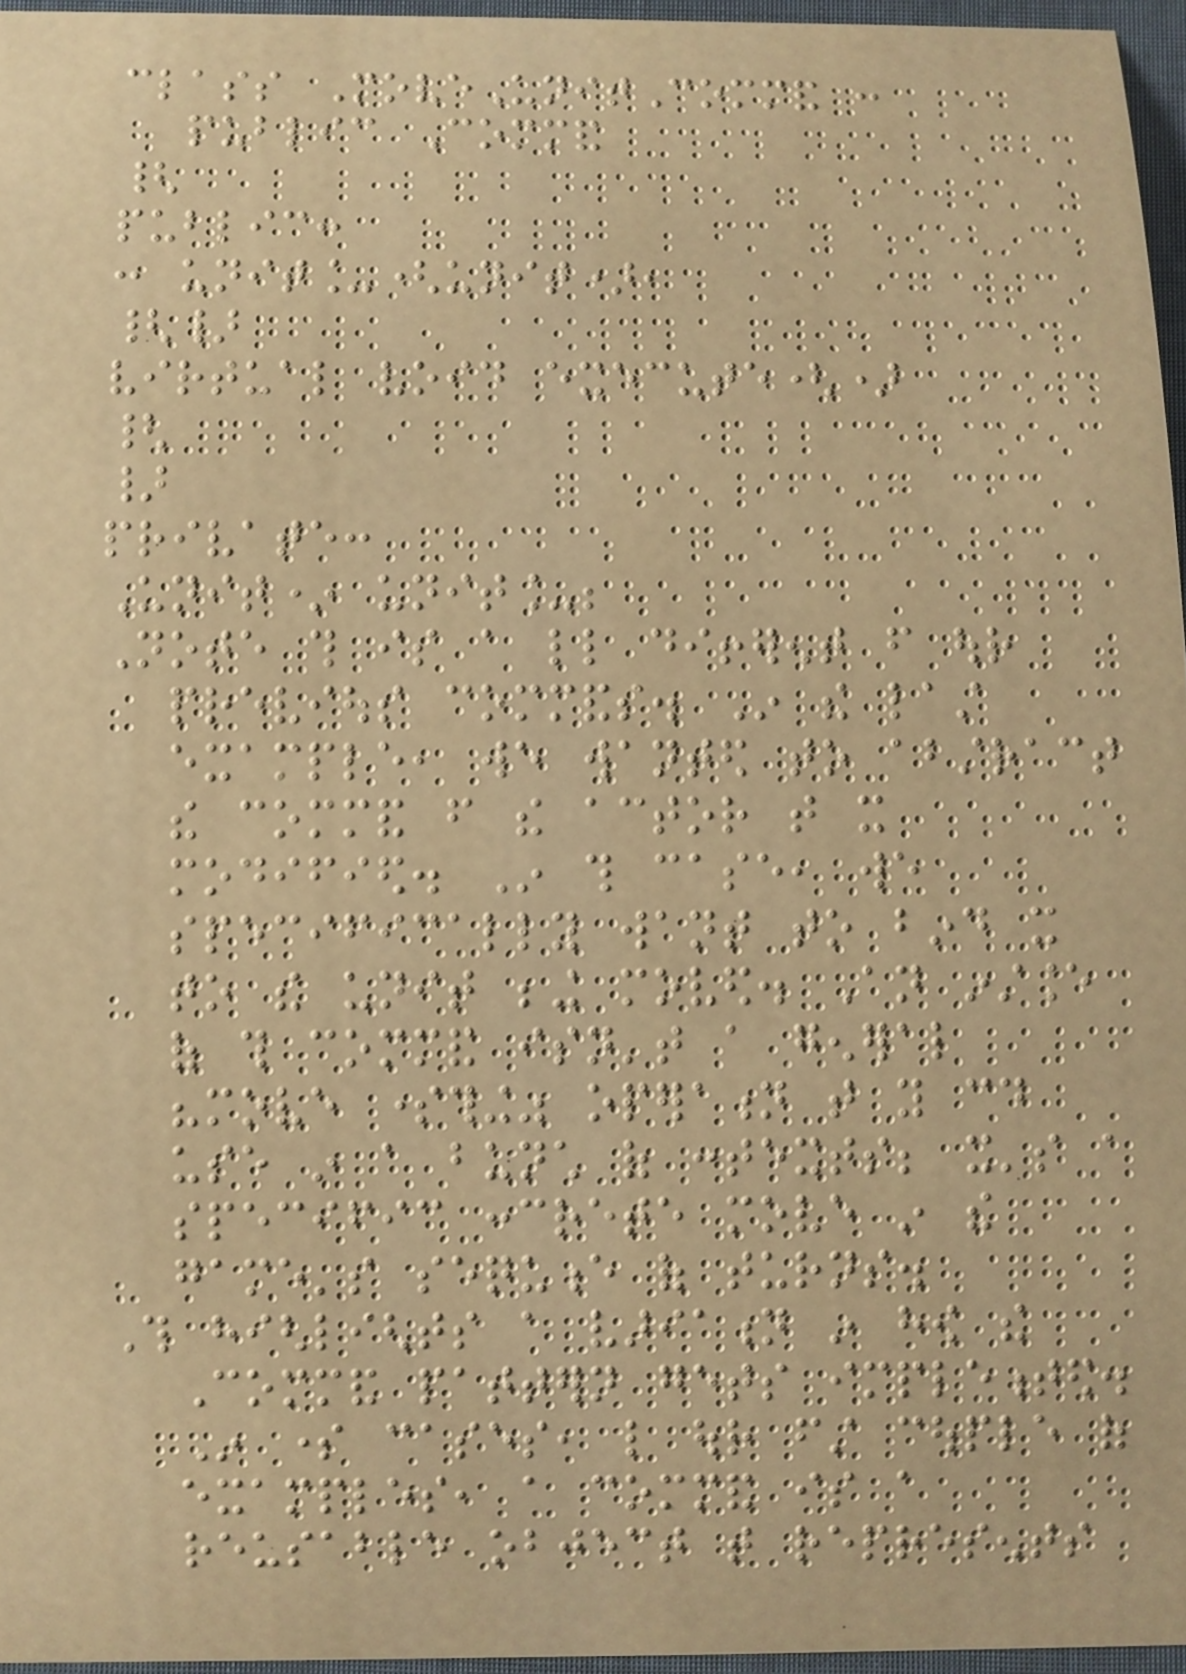class MoveUnitCommand :
public Command
{
public:
: unit_(unit),
{}
virtual void execute()
{
}
private:
Unit* unit_;
Note this is a little different from our
previous commands. In the last
example, we wanted to abstract
the command from the actor that it
modified. In this case, we
specifically want to bind it
to the unit being moved. An instance
of this command isn't a general
"move something" operation that you could
use in a bunch of contexts; it's a
specific concrete move in the
game's sequence of turns.
This highlights a variation in how the
Command pattern gets implemented.
In some cases, like our first couple of
examples, a command is a
reusable object that represents
